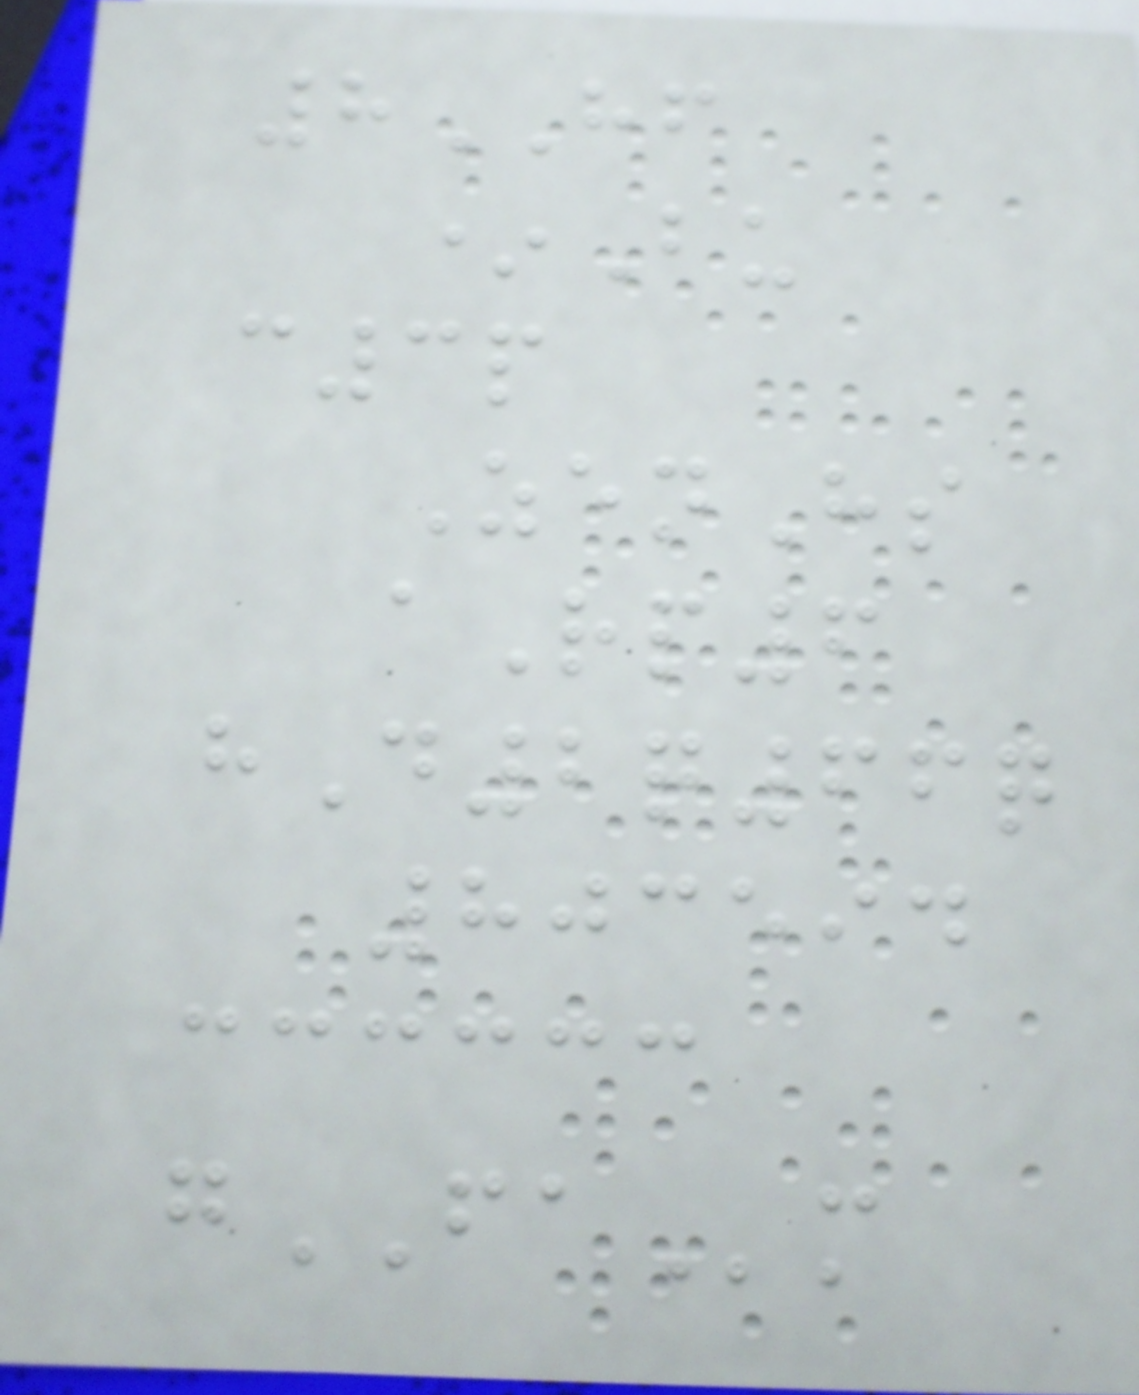8HF
*Bu
c3p
ZenHs
aRp6
hD2q66q
803594
gFAm
